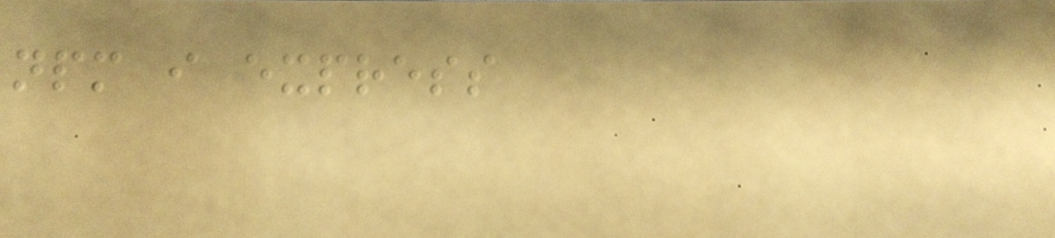npm i express
